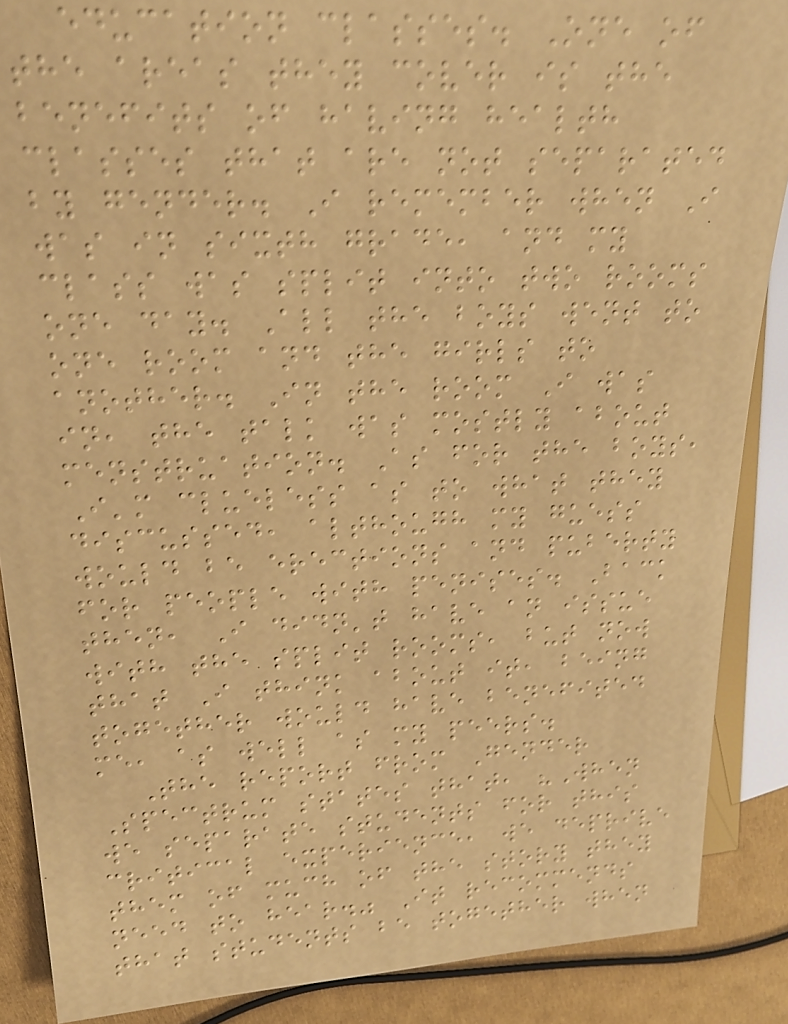education classes. One of
the areas they cover is the
benefits of having health
classes that are not separated
by gender. I remember when I
was in sixth grade, and my
class was split into two rooms
one day. All the boys went to
one room and the girls to
another. In the room I was
in, the talk was mostly about
menstruation. As for the boys,
I'm clueless as to what they
discussed, although my guess
would be erections and puberty
for people with penises. Back
then, I didn't have an issue
with the split rooms, but now
that I think about it, being
together would have benefited
me, as well as my peers.
The report from Gender
Spectrum states that, "When
we separate students for this
critical experience, we deprive
them of much of the story they
need to hear." It recommends
that students be together when
